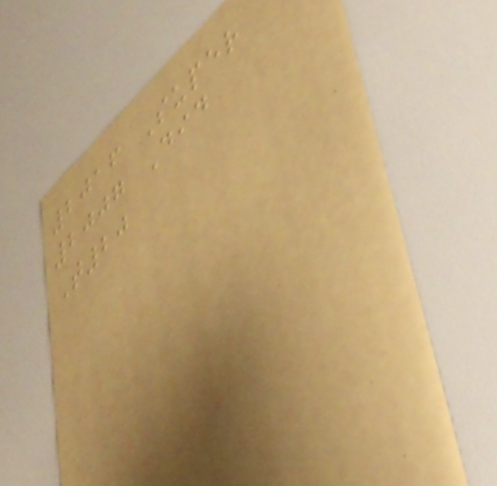2016 Super
2007 Did
T20
